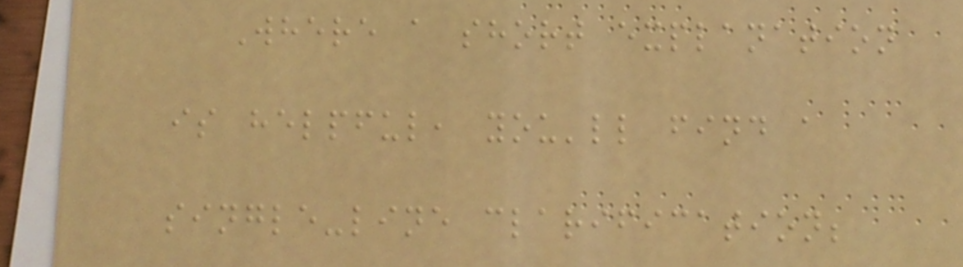Where a short explanation
is helpful, you'll find a
single-line clarification;
